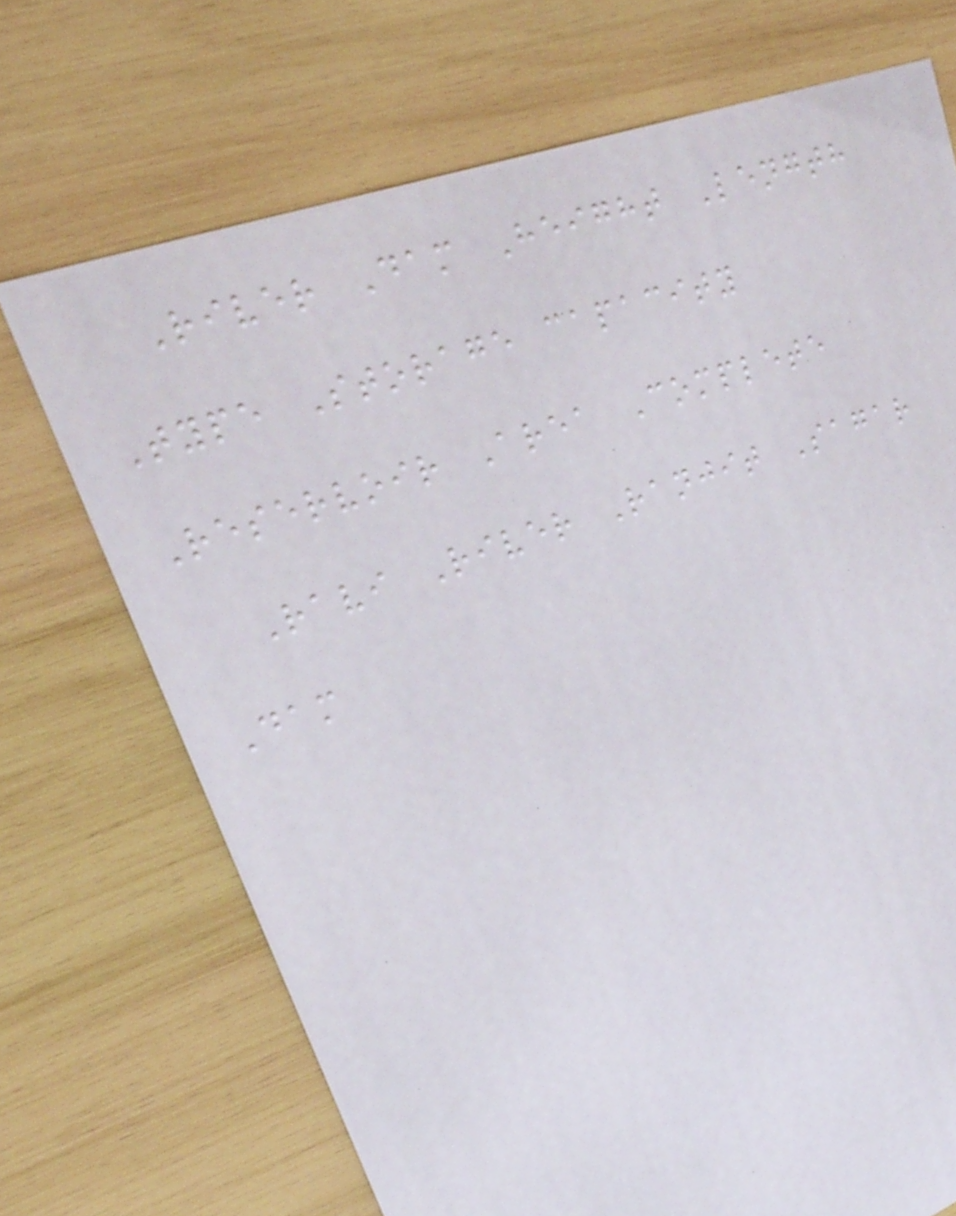River Dam Height Length
Type Storage capacity
Reservoir Area Complete
Ravi River Ranjit Sagar
Dam
